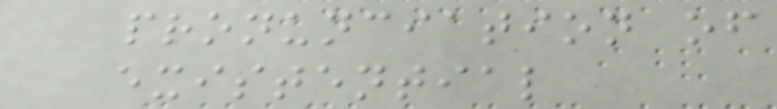pronunciation of
existential
